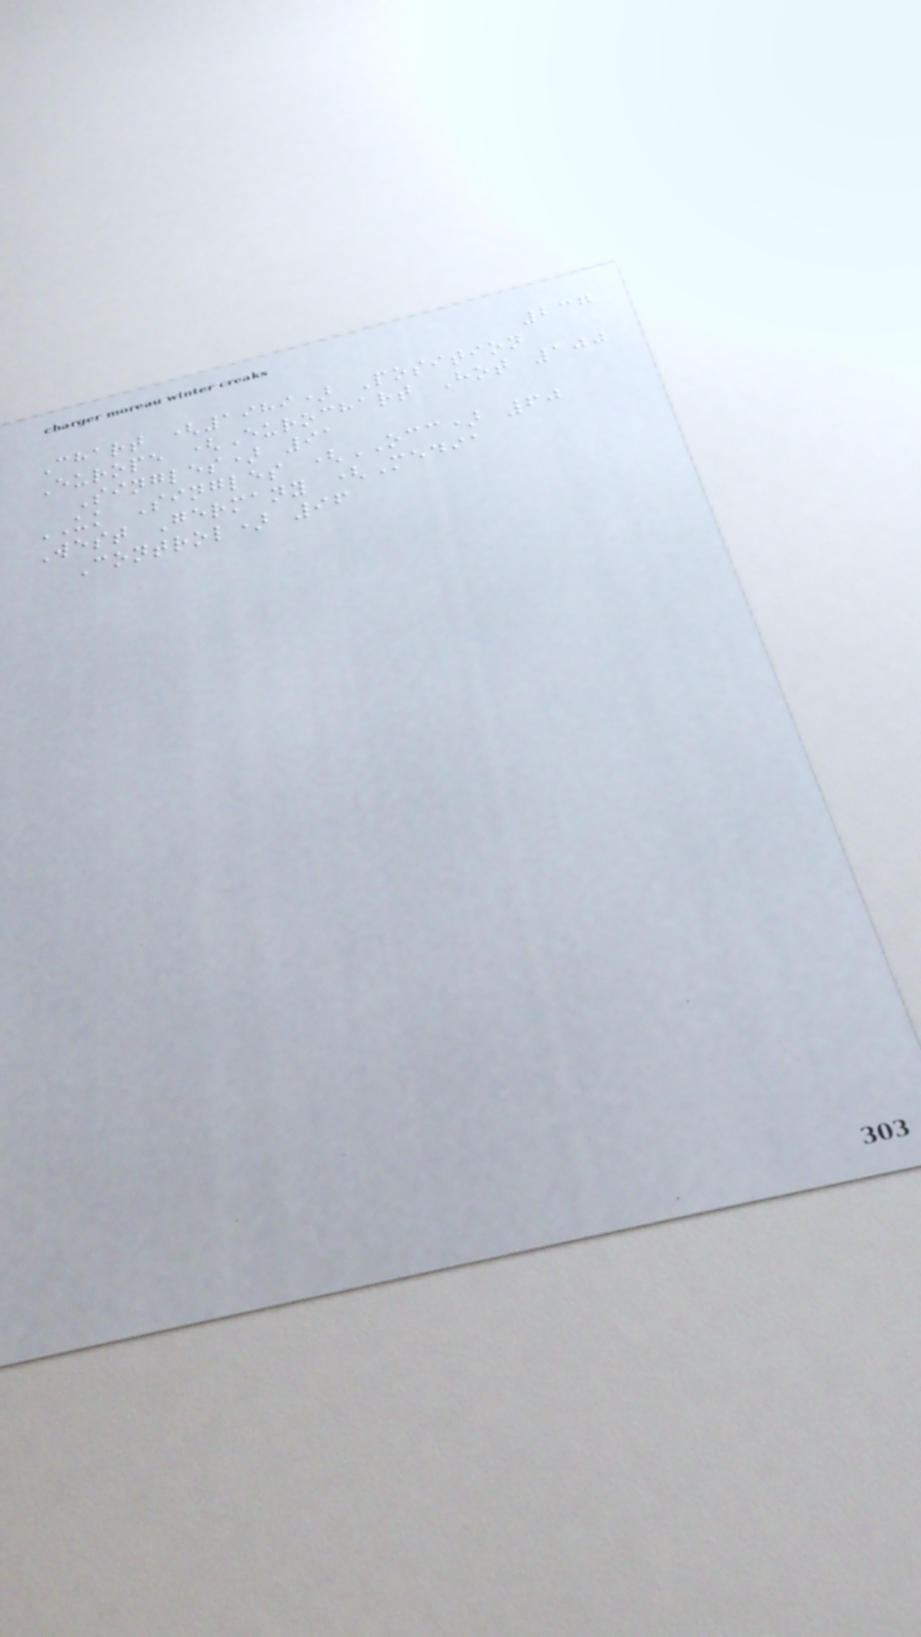237
Chart (1989) Position
Europe (Eurochart Hot 100
Singles) 91
UK Singles (OCC) 60
West Germany (Media
Control) 96
